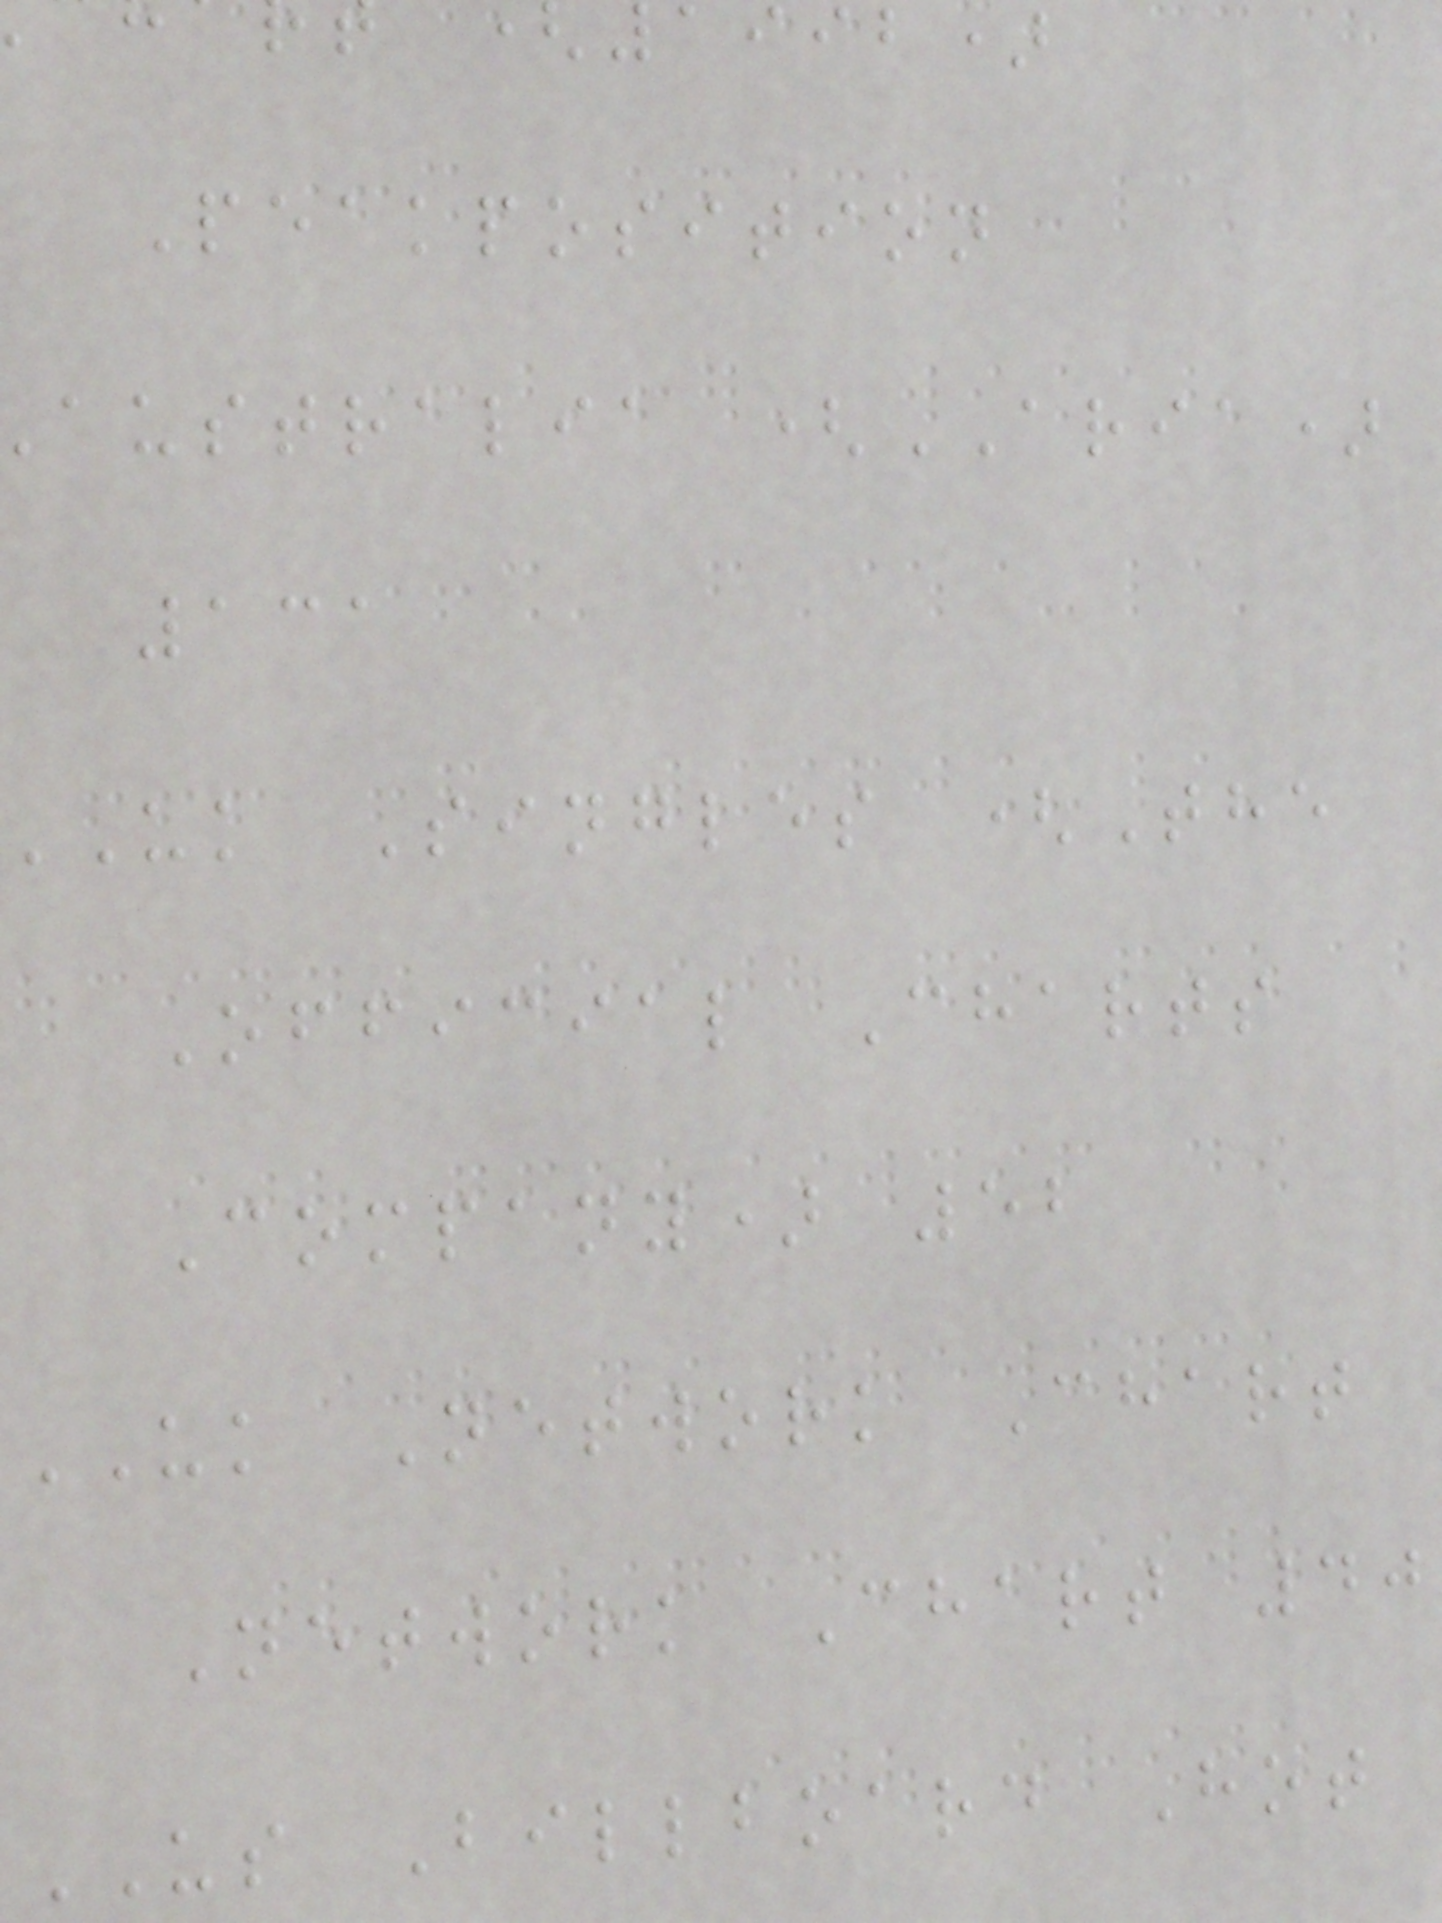iib)
Peakposition
australia (ARIA)
131
uk Singles (The
Official Charts
Company) 52
UK Network Chart
Network Chart 40
US Billboard Hot
